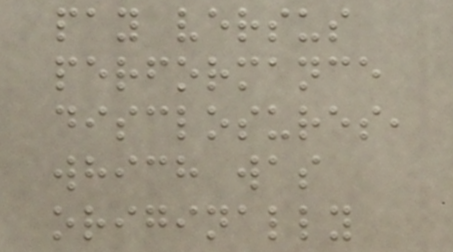pay versus
performance
disclosures,
which was
originally
